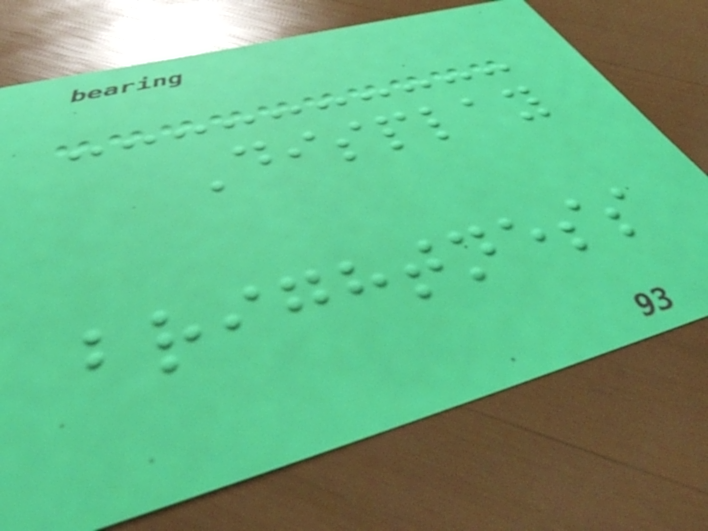Display
brightness
